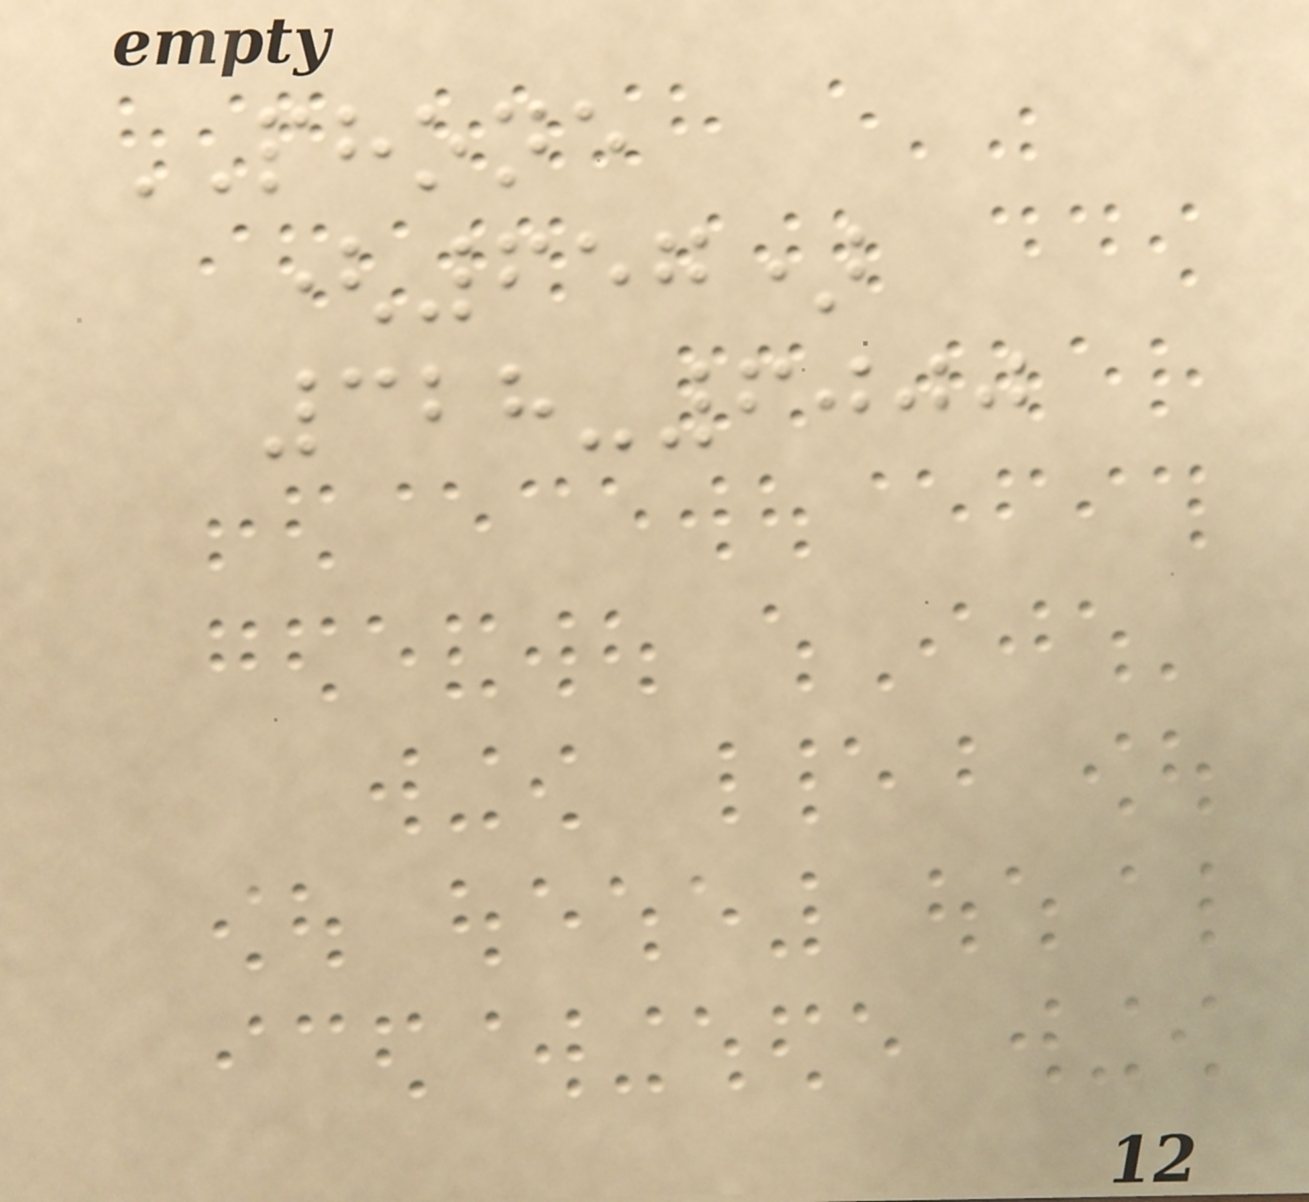PHONE
(657)
328-6000
